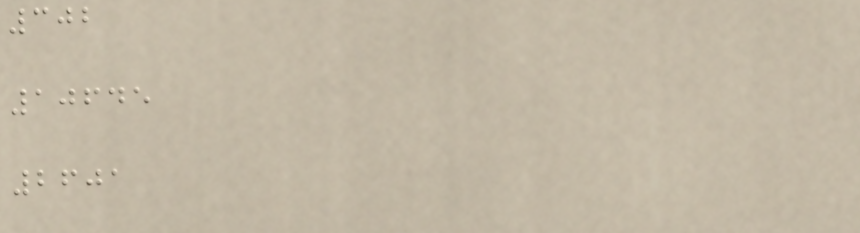302
10645
2601
